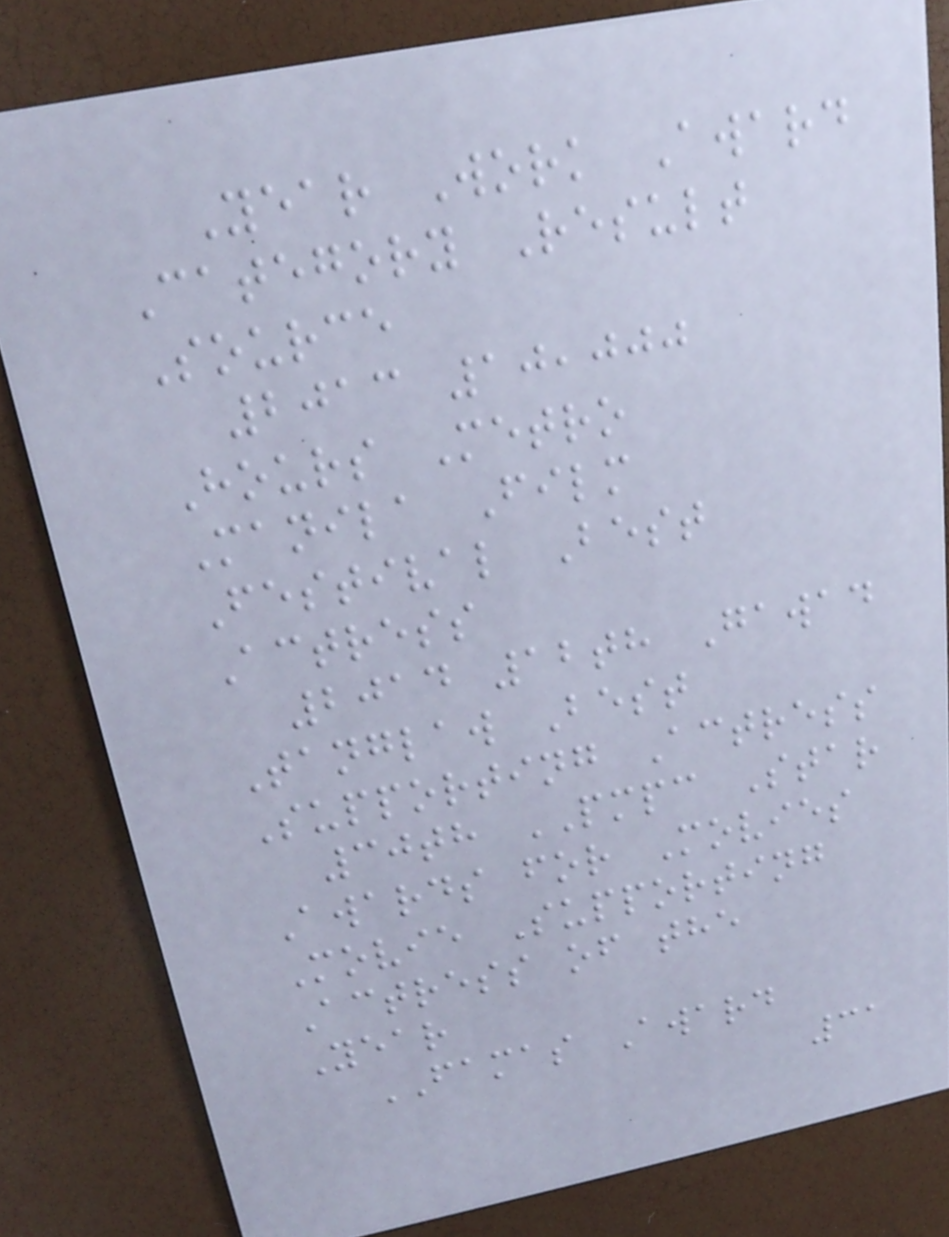Year Work Award
Category Result
Source
2013 10,000
Hours Metro
Manila Film
Festival Best
Actress
2014 12th Gawad
Tanglaw Best
Supporting Actress
30th PMPC Star
Awards for Movies
Movie Supporting
Actress of the
Year
FAMAS Award
31
